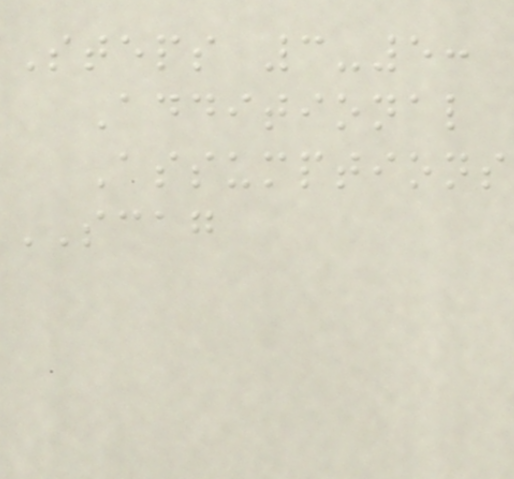Steps 3-5:
Additional
Assumptions
SCAG
